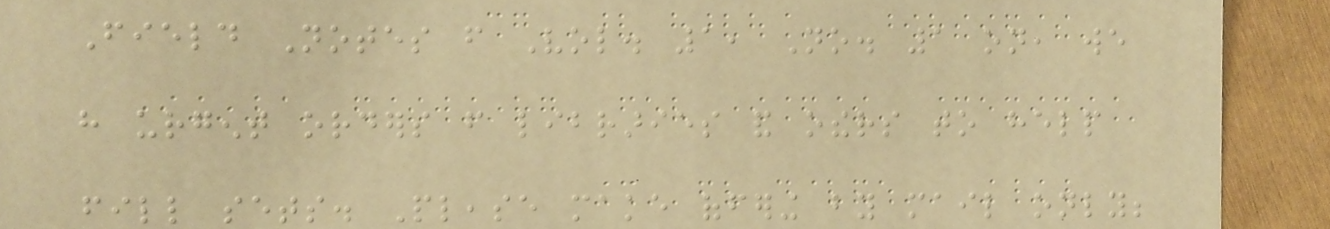Field Notes from Vol. 1, No. 1 on, we
have urgent orders from libraries and others to help
fill sets. Please make offering by mail only;
